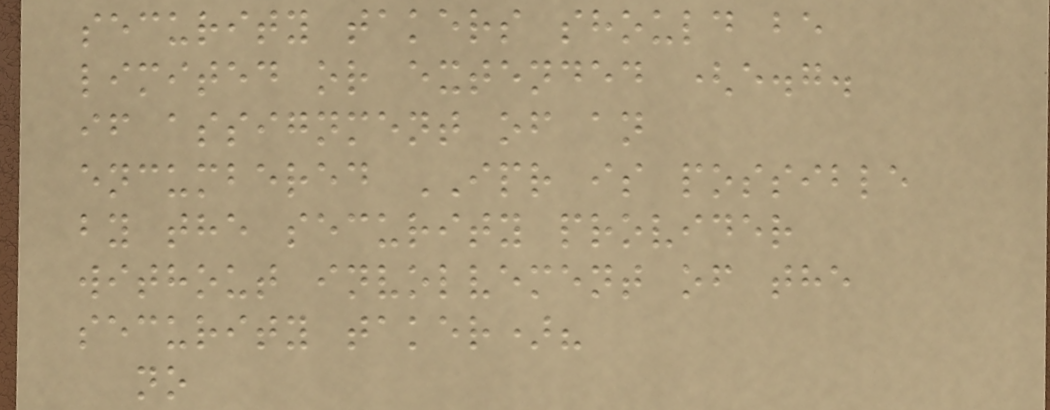security takers should be
limited or extended (e.g.
if assignment of an
encumbered IPR is possible
by the security provider
without involvement of the
security taker)?
no
